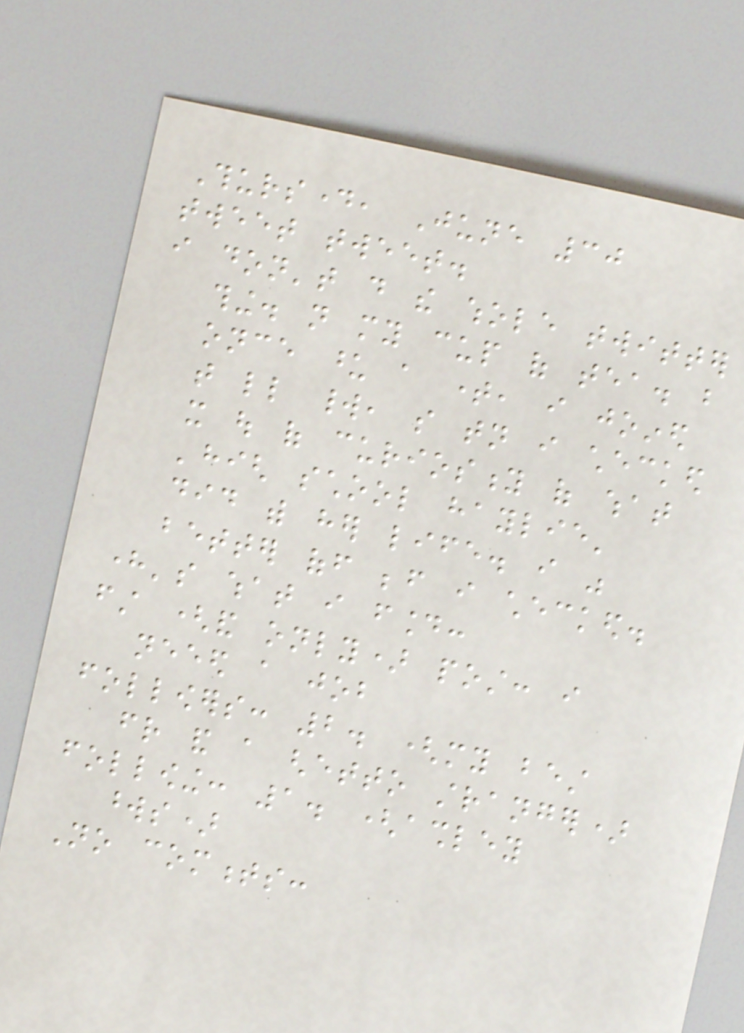Thursday, June 30
tweet tweet.
i don't do the whole twitter
thing. not my cup of tea. but
once upon a time, i joined
that little world, so tonight i checked
it out of curiosity of what
'high school haylie'
did with her life. i was
better off before i checked.
here's what i found:
first (and only) post: i
neeed a job
followers: 2. (my best
friend and a ghetto stranger)
following: 1. (ashley
words)
No comments:
